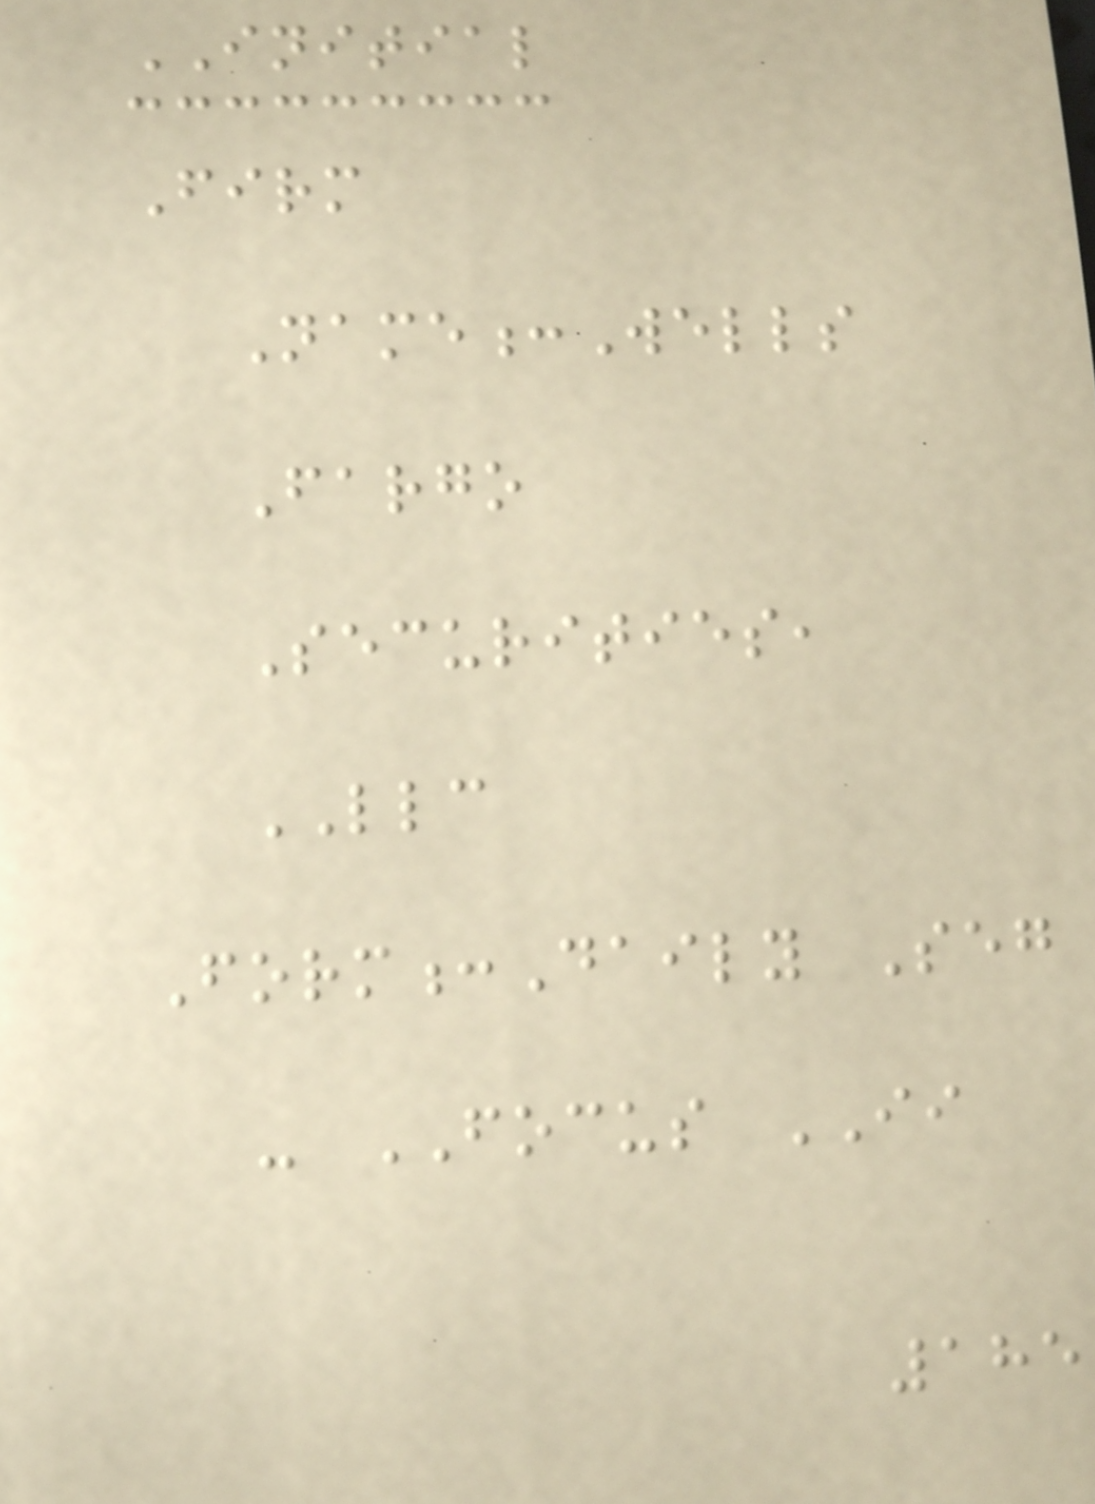INITIAL
Firm
Name:Wells
Fargo
Securities,
LLC
Form:Daily Seg
- FOCUS II
185
